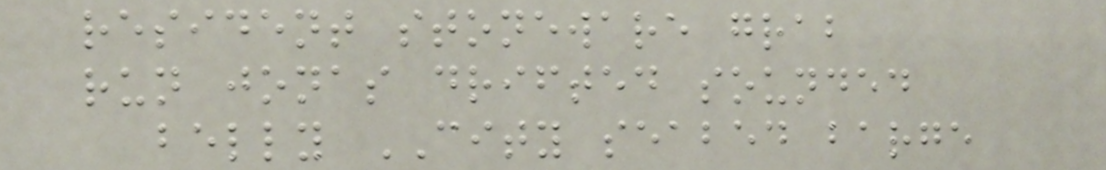resident stoneware grab
run jonas drifted sounded
belly CITY seabed barge
